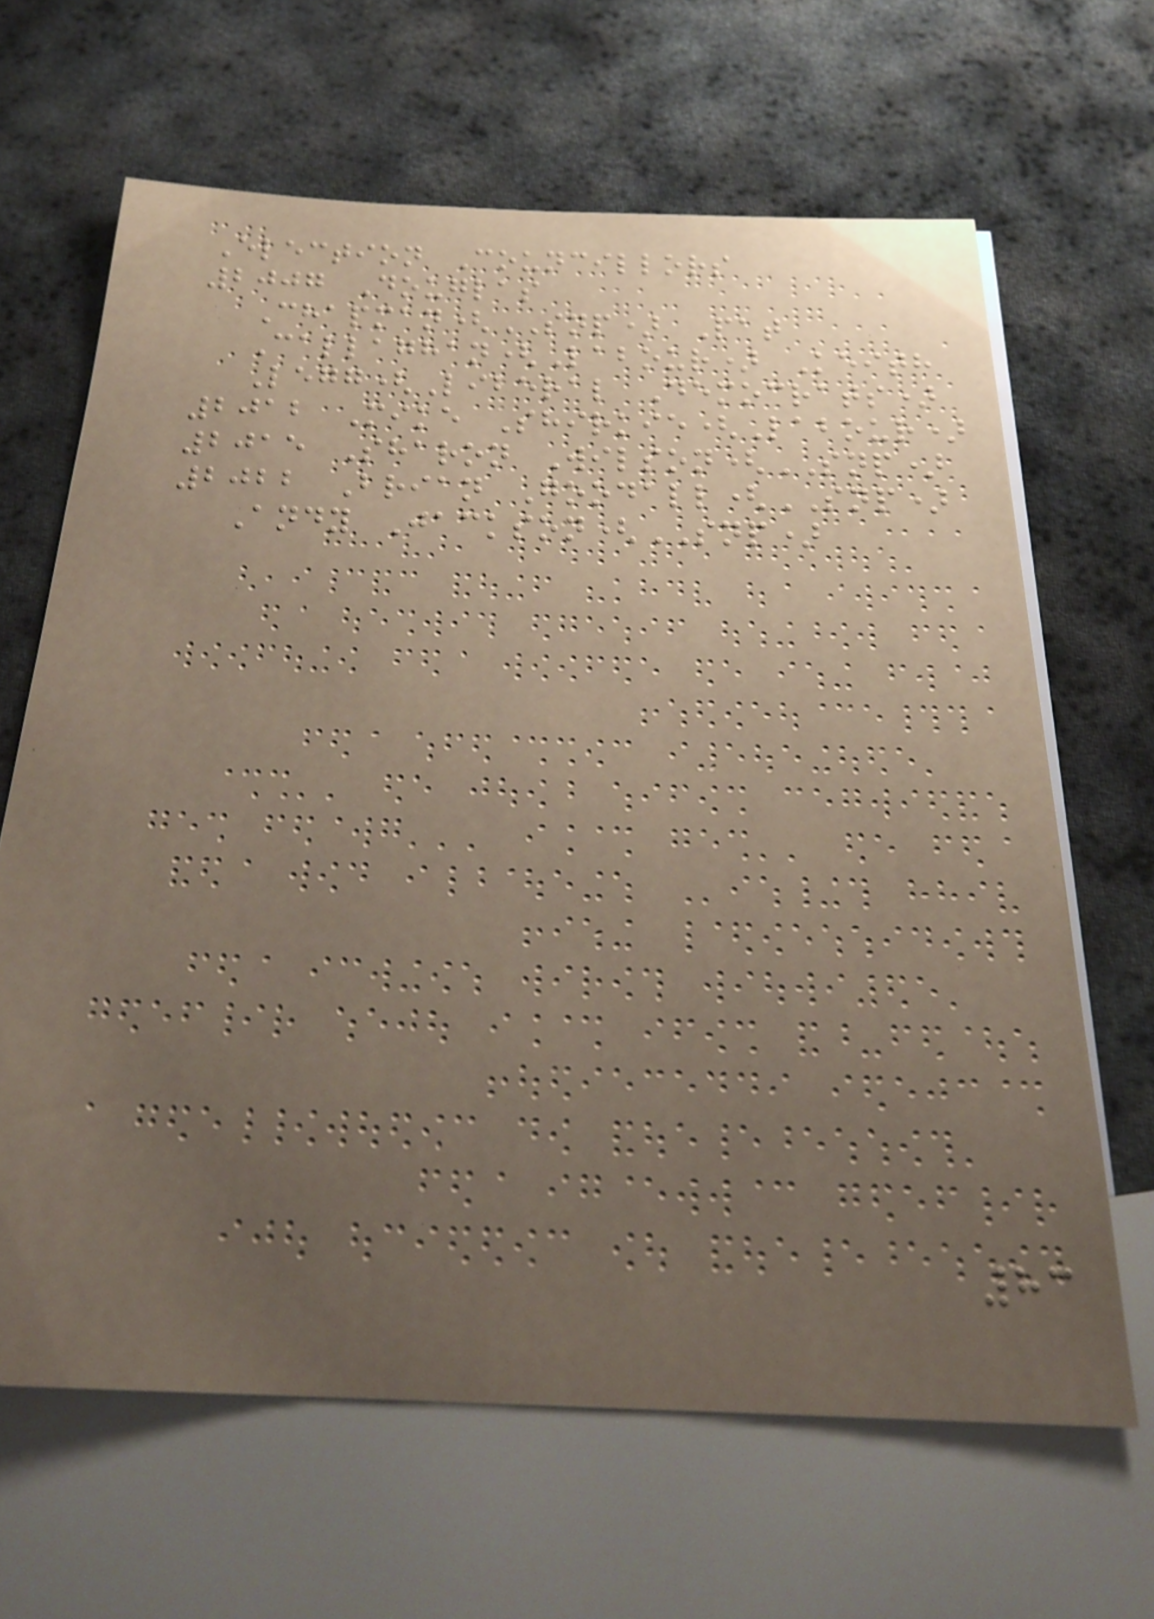Election Councillors
2007 Douglas
Chapman(SNP) Pat
Callaghan(Labour) Keith
Legg(Liberal Democrats)
2012 Mike Shirkie(Labour)
2015 Sharon Wilson(SNP)
2022 Brian Goodall(SNP)
Andy Jackson(SNP)
83
